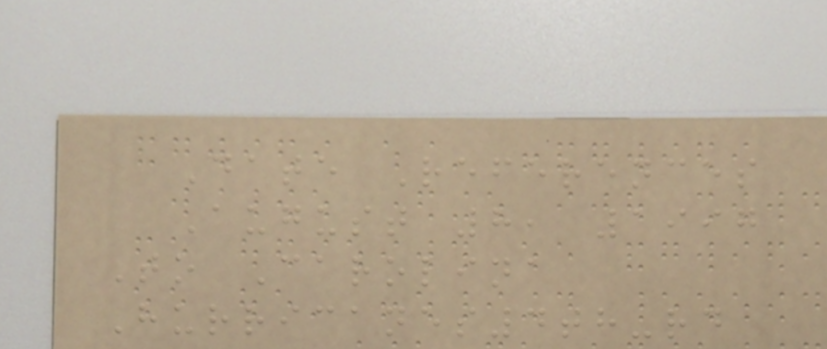Date References
August 8, 1997
To Carolina
Hurricanes4th-rd
